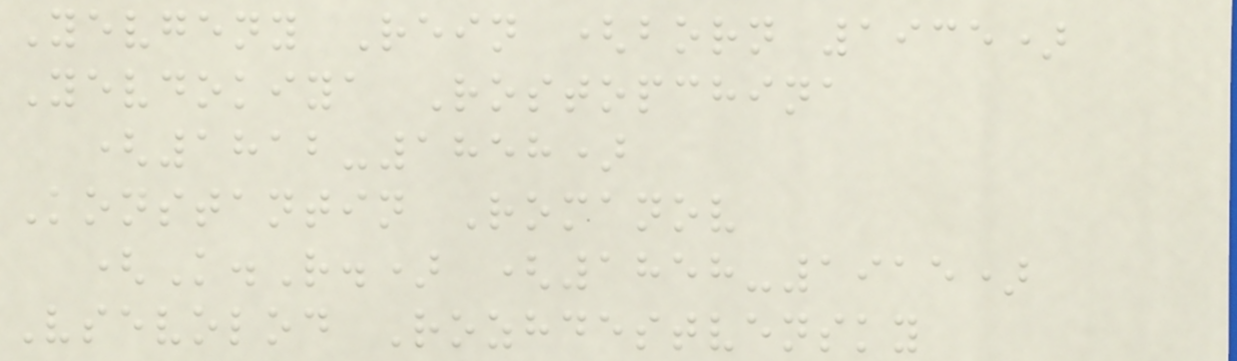Yevgeny Rein (born 1935)
Yevdokiya Rostopchina
(1812-1858)
Konstantin Romanov
(K.R.) (1858-1915)
Vsevolod Rozhdestvensky
